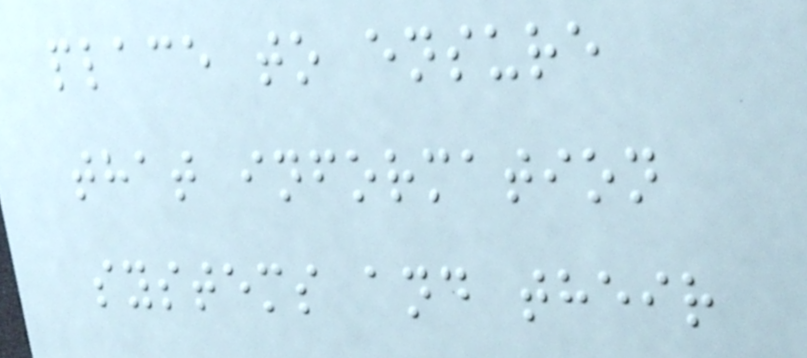place to ensure
that information
systems and their
